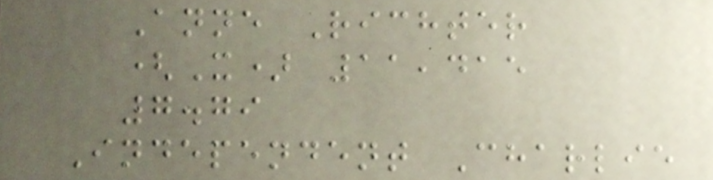Anne Richter
(X) 11,415
7.79
Independent Charlie
